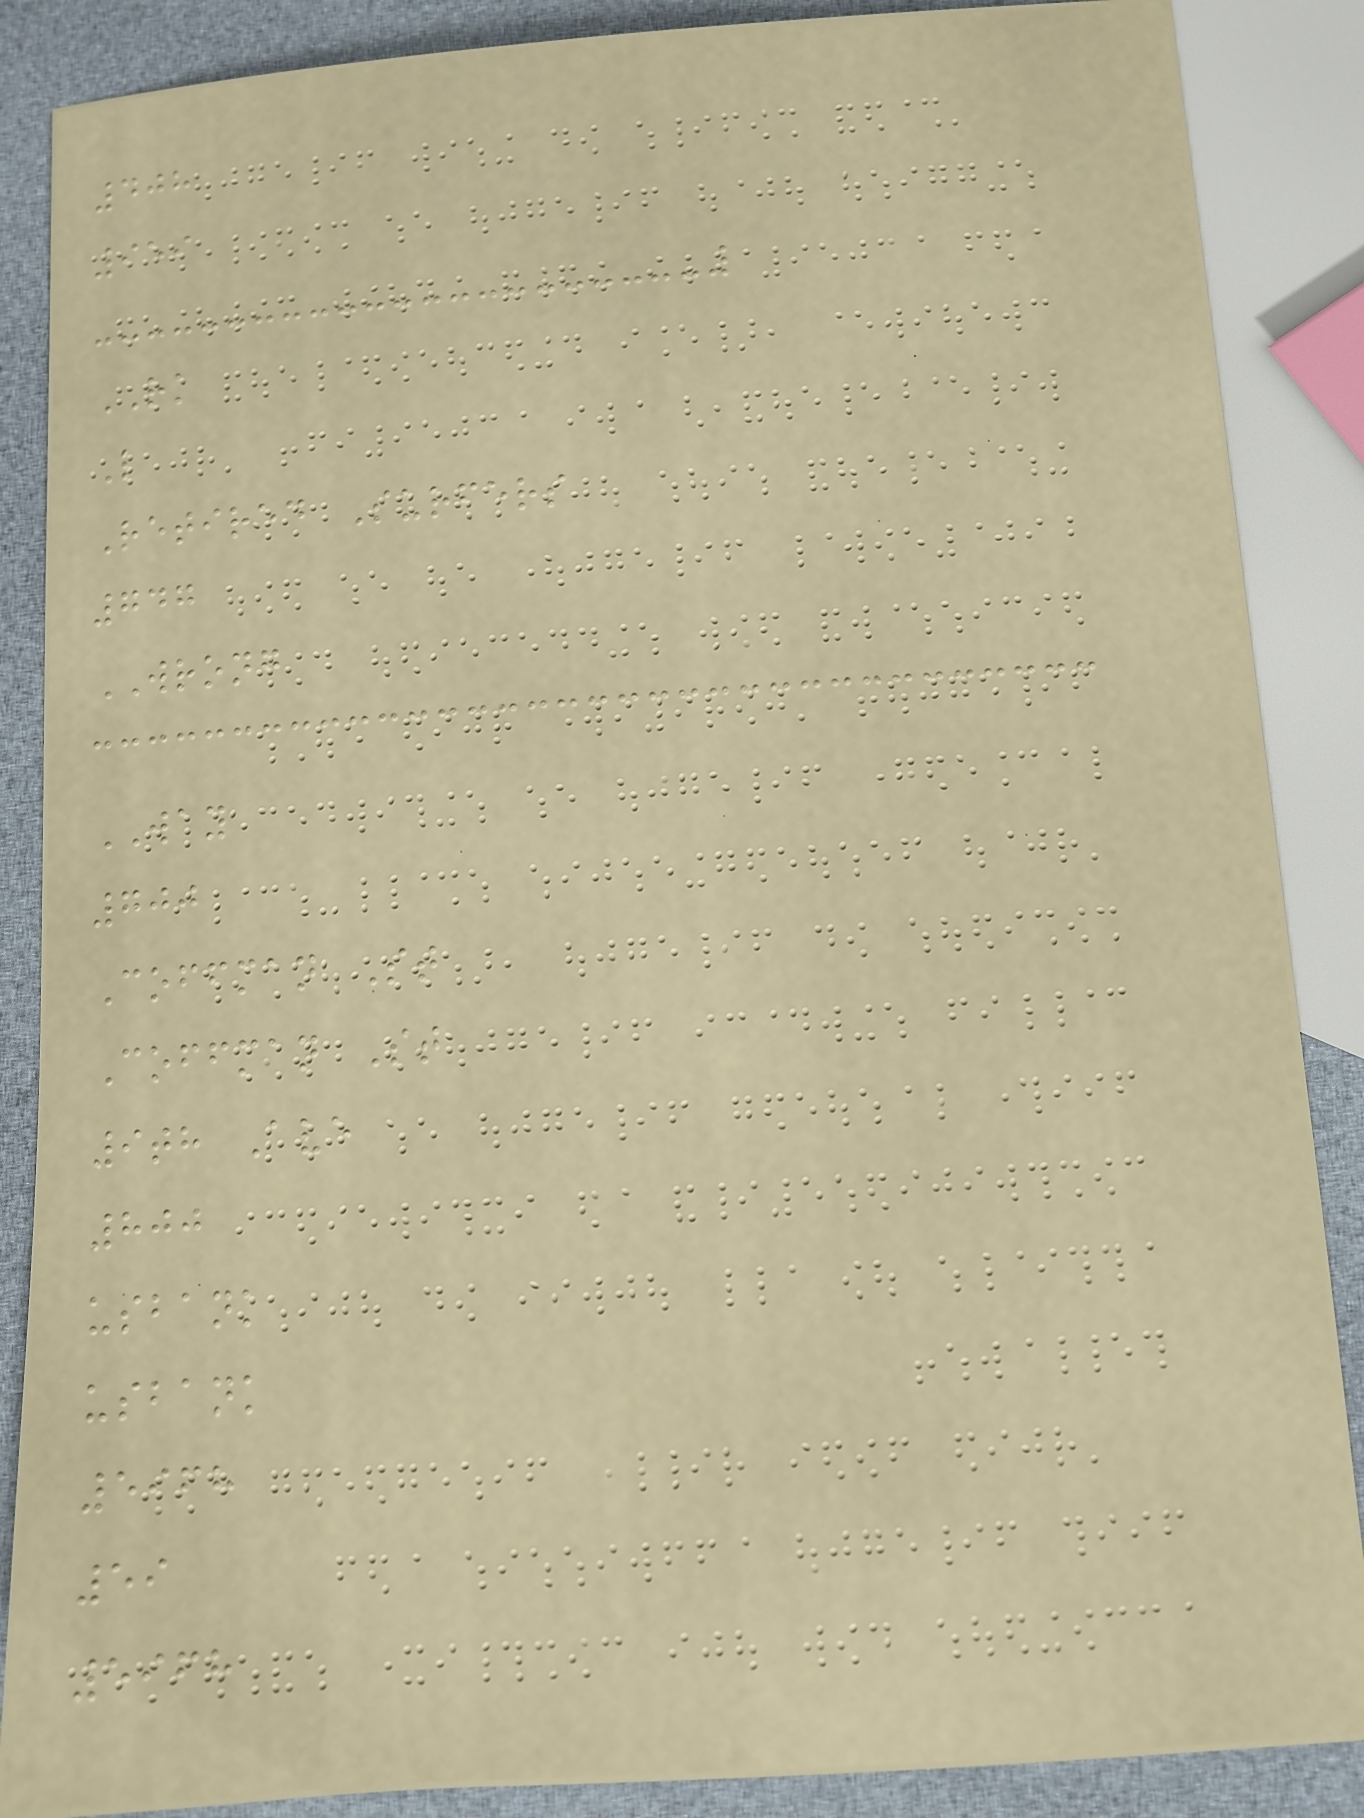408
959
RK
L
Retired Surfers
747
WRONG
WAY
700
Coffman St
Coffman St
9th Ave
800
usbank
usbank
5968
59
5968
